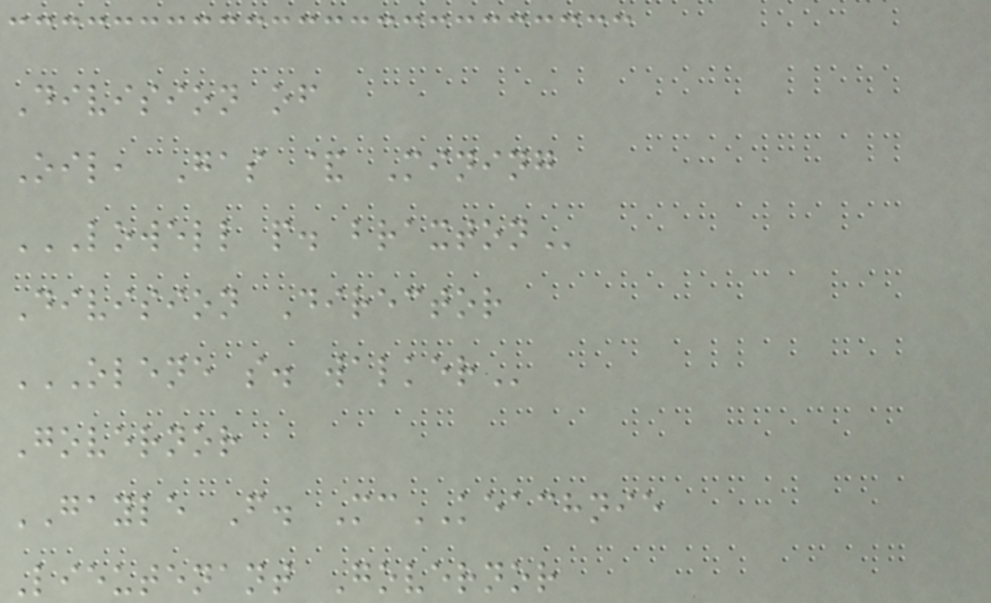Division of
Oil, Gas & Mining
LOWELL P. BRAXTON
Division Director
OLENE S. WALKER
Governor
GAYLE F. McKEACHNIE
Lieutenant Governor
